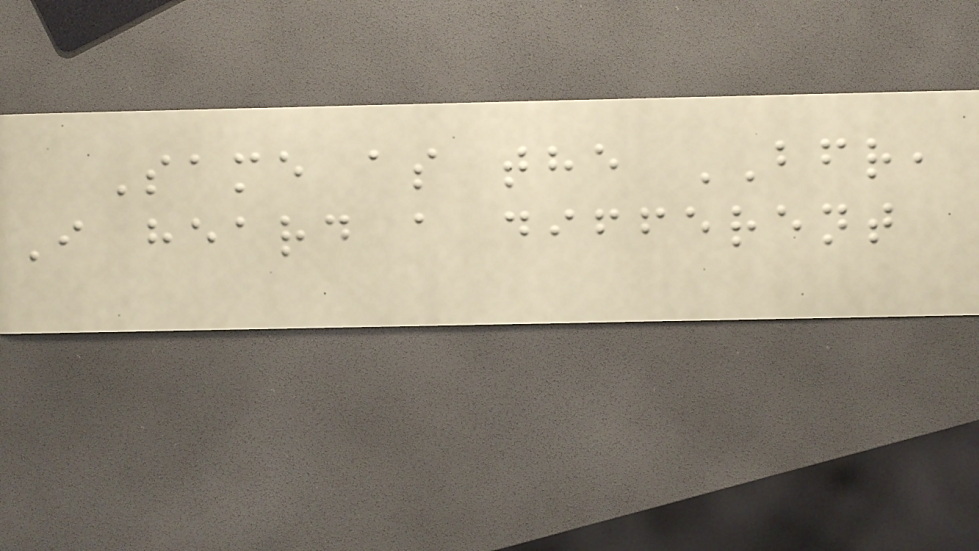Same as the BFR,
I heard a different
